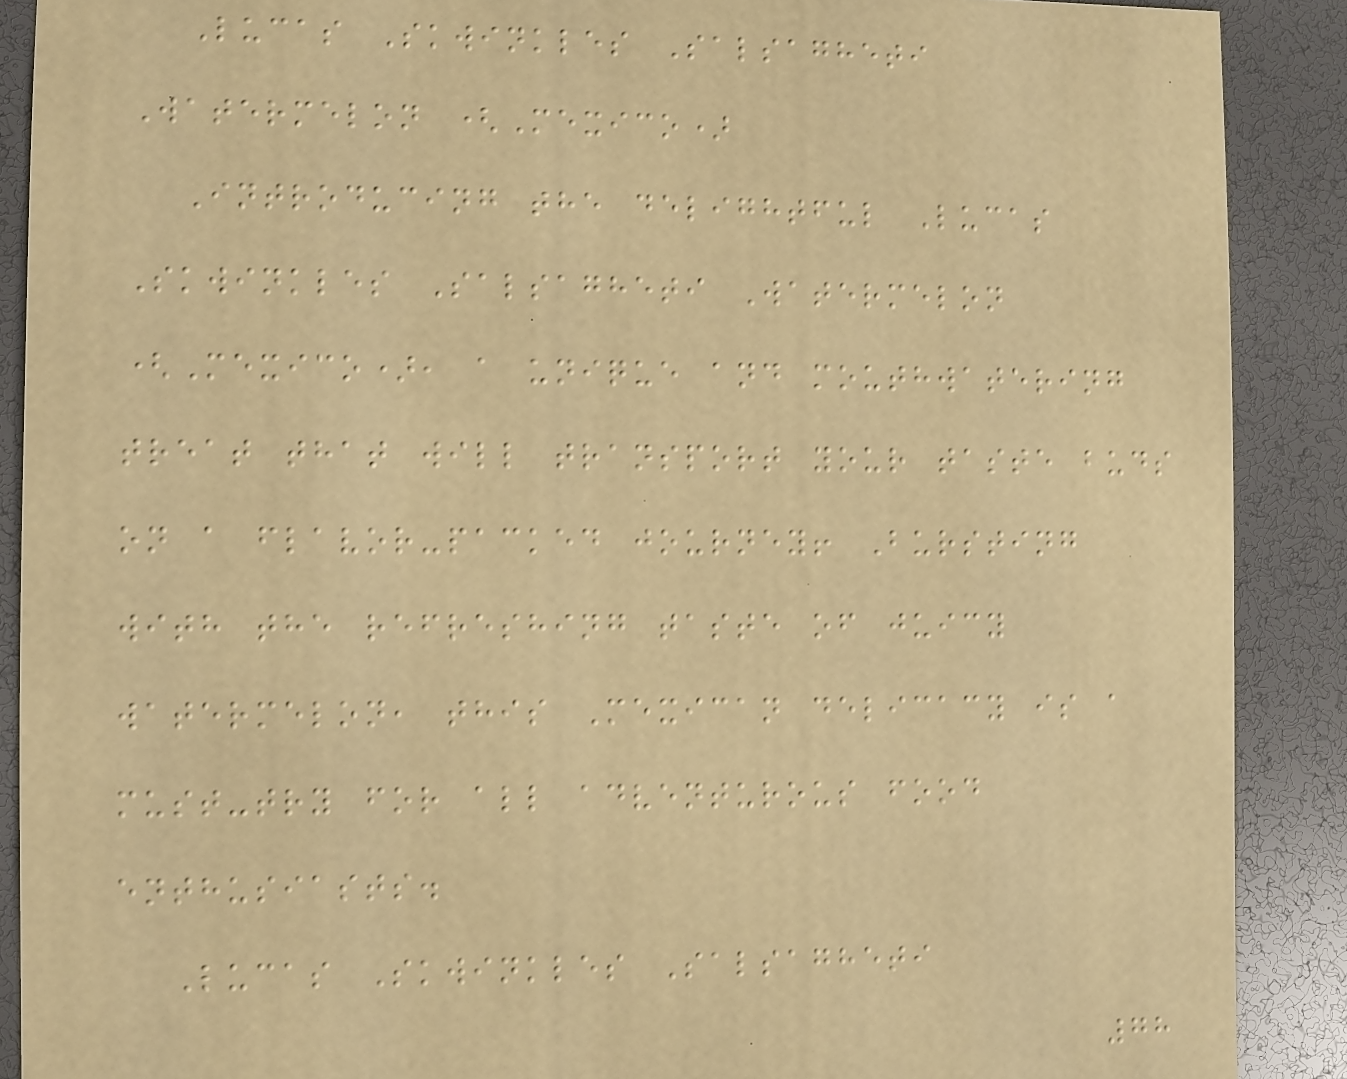Lucas Skwinkles Salsagheti
Watermelon (Mexico)
Introducing the delightful Lucas
Skwinkles Salsagheti Watermelon
(Mexico), a unique and mouthwatering
treat that will transport your taste buds
on a flavor-packed journey! Bursting
with the refreshing taste of juicy
watermelon, this Mexican delicacy is a
must-try for all adventurous food
enthusiasts.
Lucas Skwinkles Salsagheti
78
